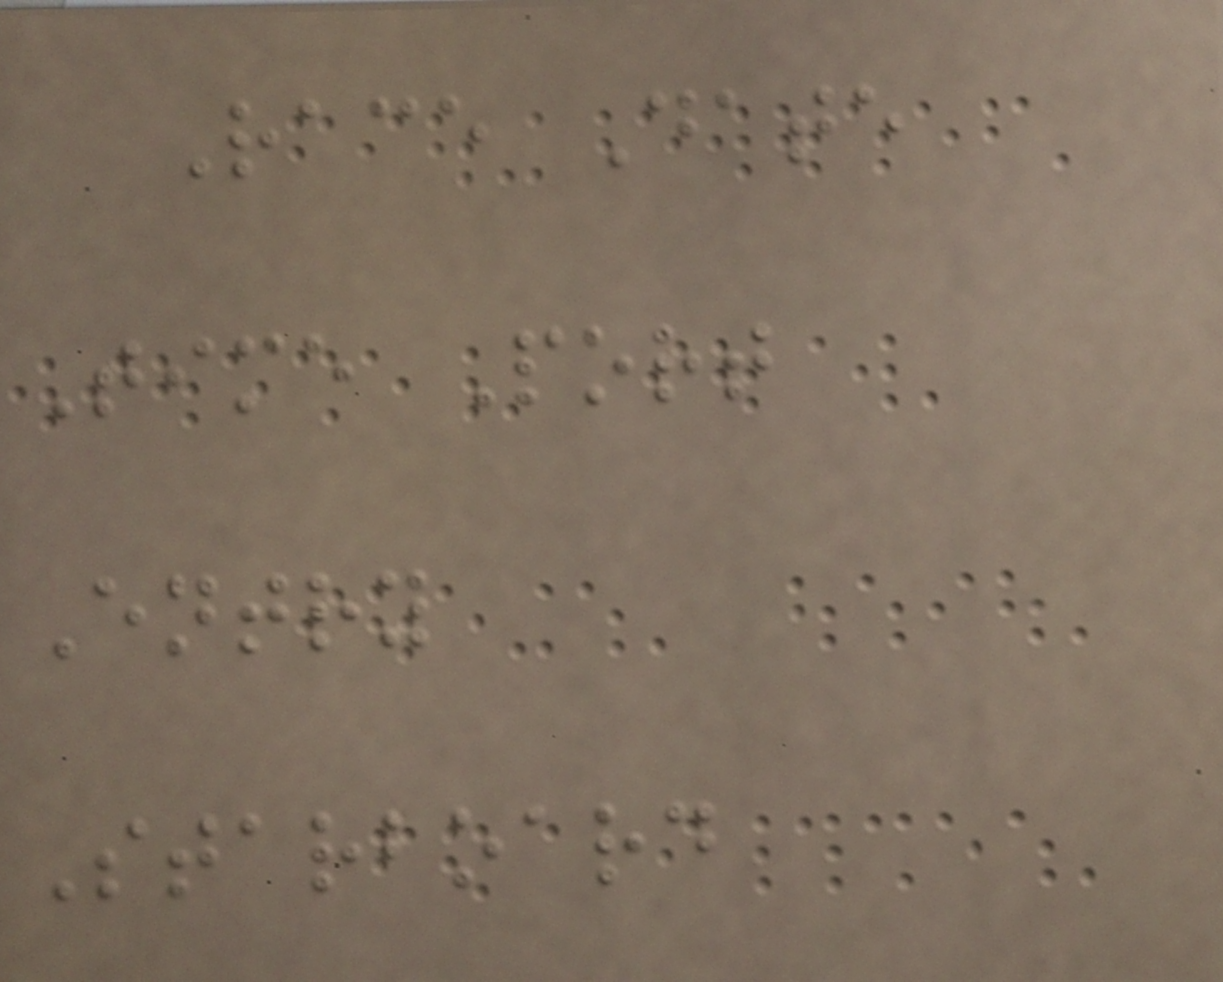Race Date
Time Port
Entry
Starboard
